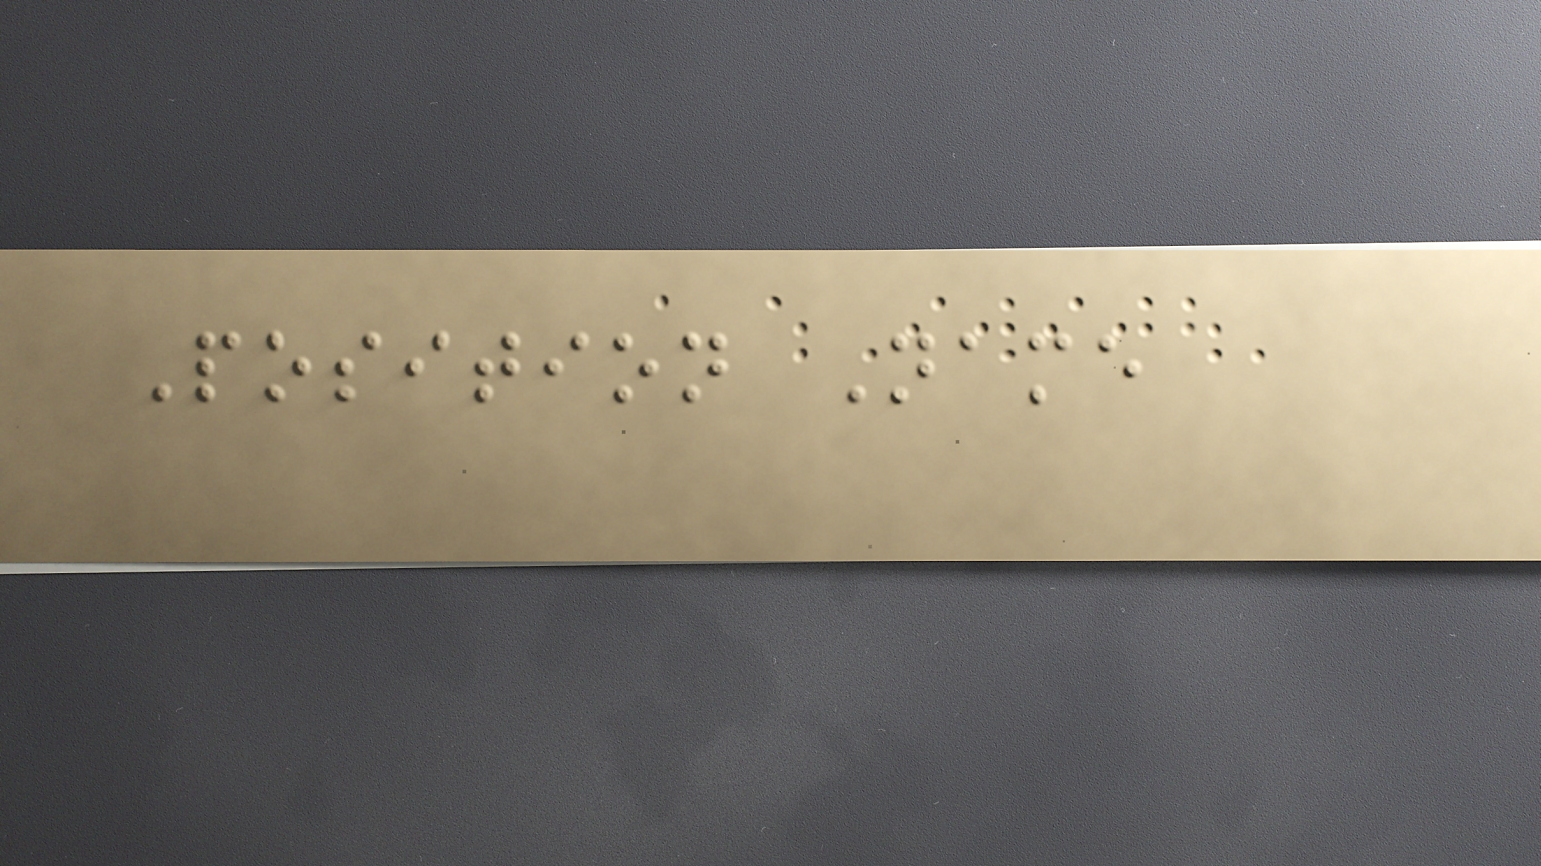Position Name
